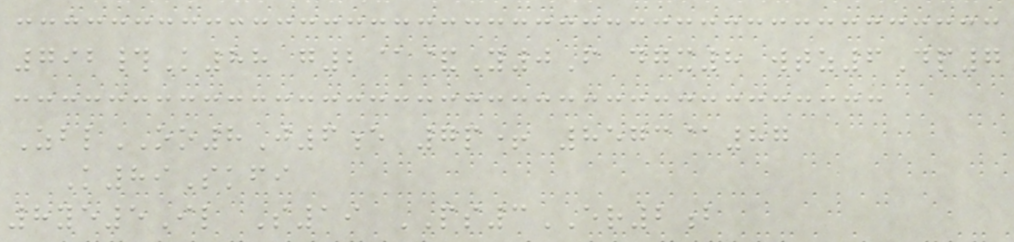792#K88 g2@&Y0F dgx8 wtz6Dp7
ZblOO8J6e 7p+ 8573@87
K89Skfi
8ye5Il S19 PS3ER2b
